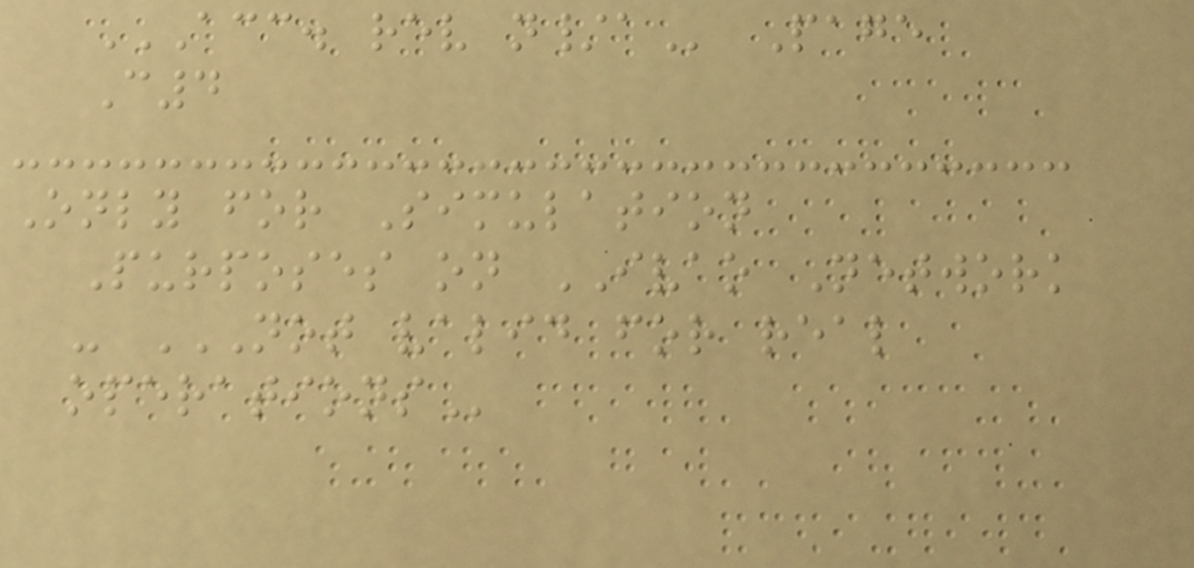ACC. REV N/A Page
C4
Only for Simulation
Purposes on IVAO Network
- NOT VALID FOR REAL
OPERATIONS
